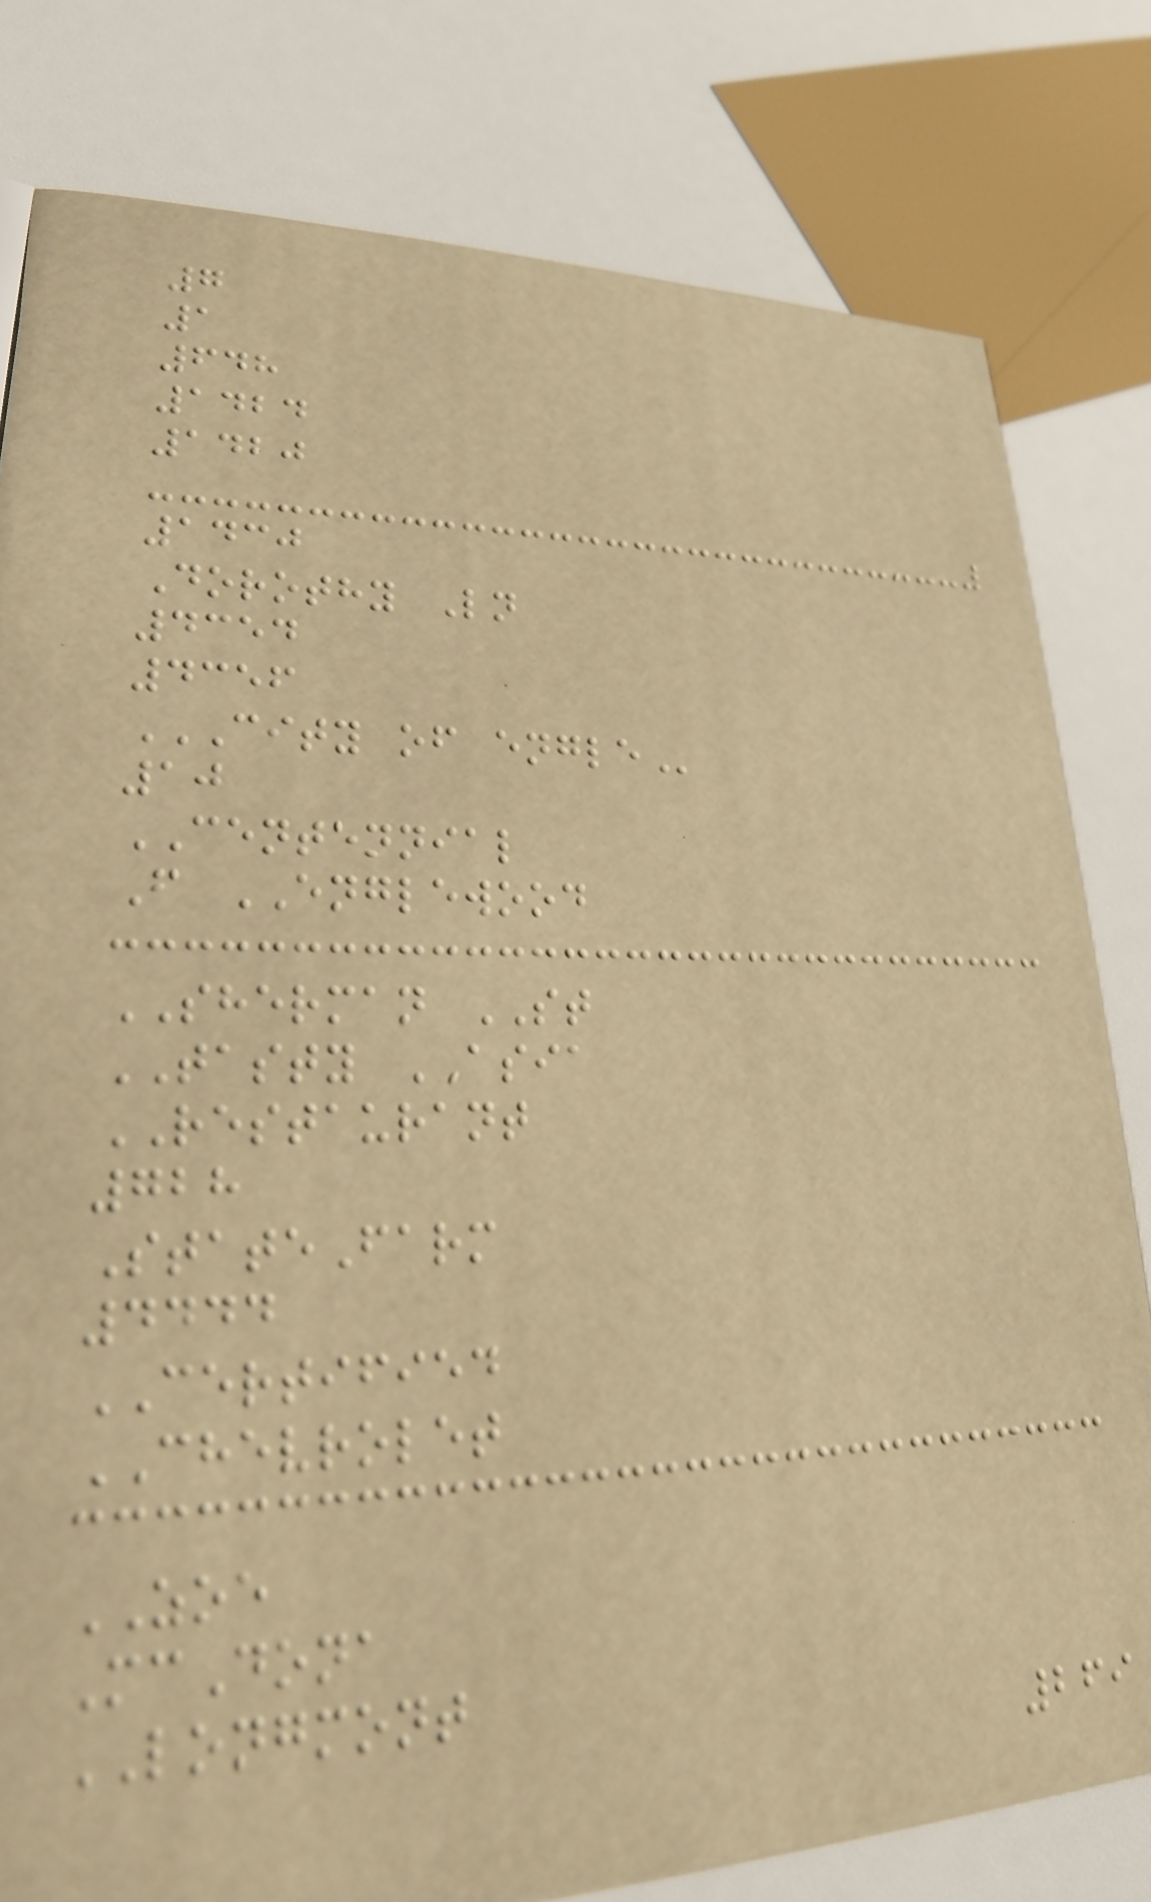7
1
648
1424
1420
1430
Dorothy Ln
4354
4356
CITY OF ENGLE
10
CENTENNIAL
F ENGLEWOOD
SHERMAN ST
TASTY ASIA
RESTAURANT
728
StateFarm
4444
CERTIFIED
CHEVROLET
ZOE
McDona
LONGMONT
269
